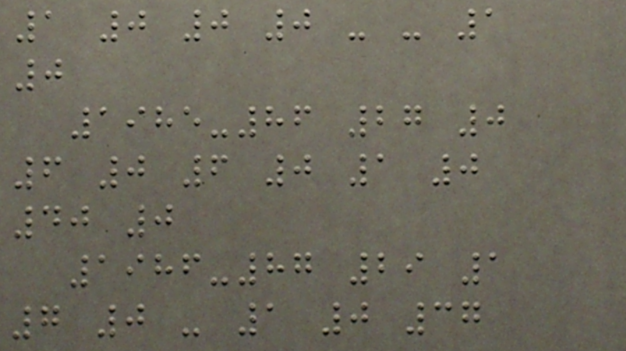1 0 0 0 - - 1
0
1985-86 27 0
6 0 6 0 1 0
40 0
1986-87 29 1
7 0 - 1 0 37
